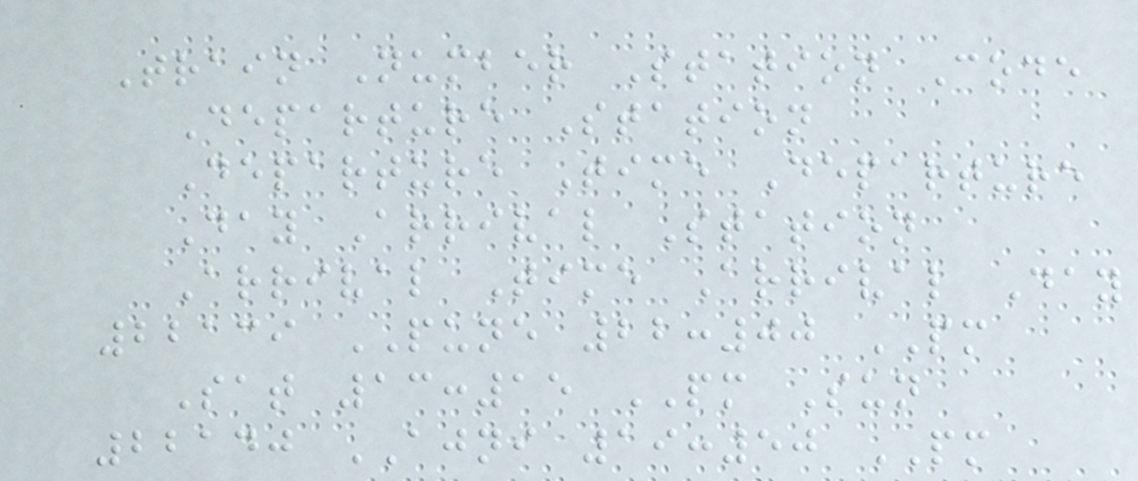Train Number Station Code
Departure Station
Departure Time Departure
Day Arrival Station
Arrival Time Arrival Day
22139 PUNE 22:00 PM
Sat 13:15 PM Sun
22140 AJNI 19:50 PM
